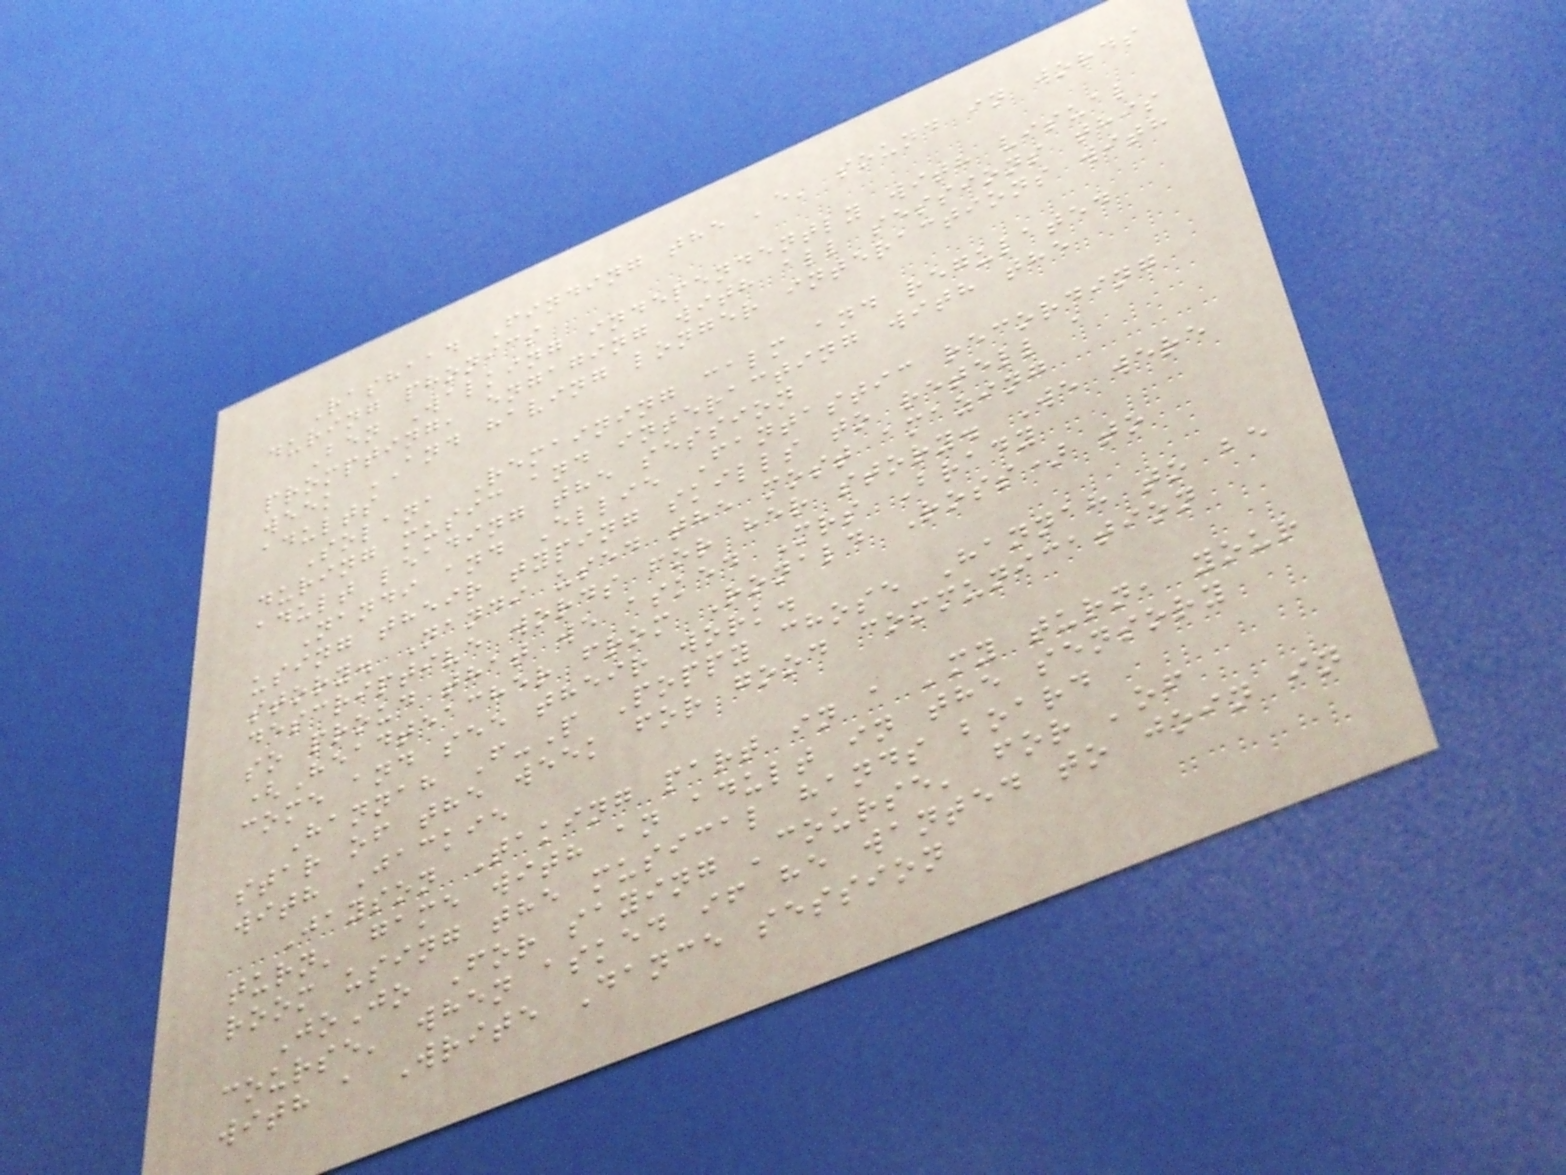Rashaad Finding the 'e' sound in words
during phonics
Ben Walking independently with visual
prompting, engaging with all sessions this
week AND having longer interactions with
adults
Solana Remaining calm and regulated
during music and interacting with the
adult leading the session
Nandi and Ellie Fantastic recording
using their typing skills to retell a
story. Nandi used the most amazing
descriptive words for her story. We were
so proud that we asked Mrs Brady
(Headteacher from Ronald Ross) to
come and see their work.
Hannah F-P Poppy chose Hannah to be
star of the week for good communication
with Jackie
Jayson Taking part in a 'my turn, your
turn' game with an adult in the sensory
room using the musical hands board
JoJo For saying 'course' for 'of
course' when asked if he wanted to join in
with a Write Dance session
